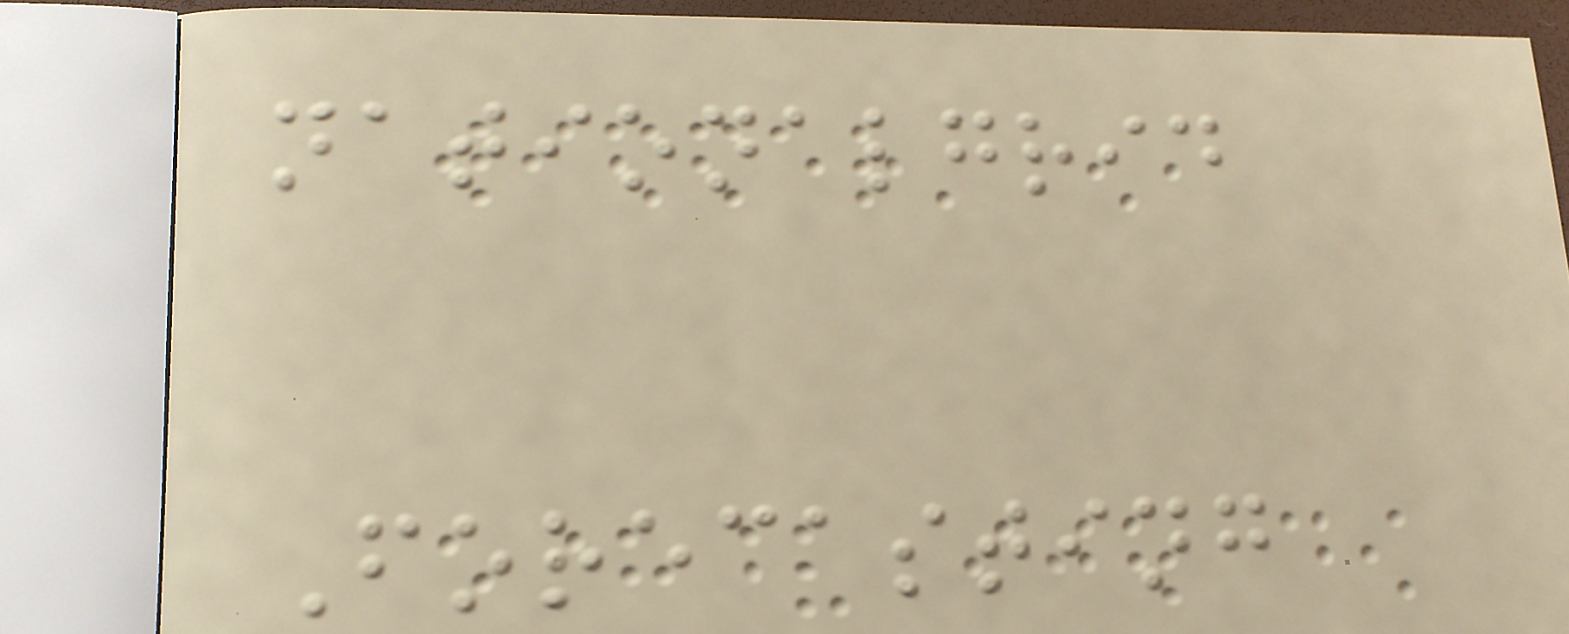nationalgrid
Forecasting
